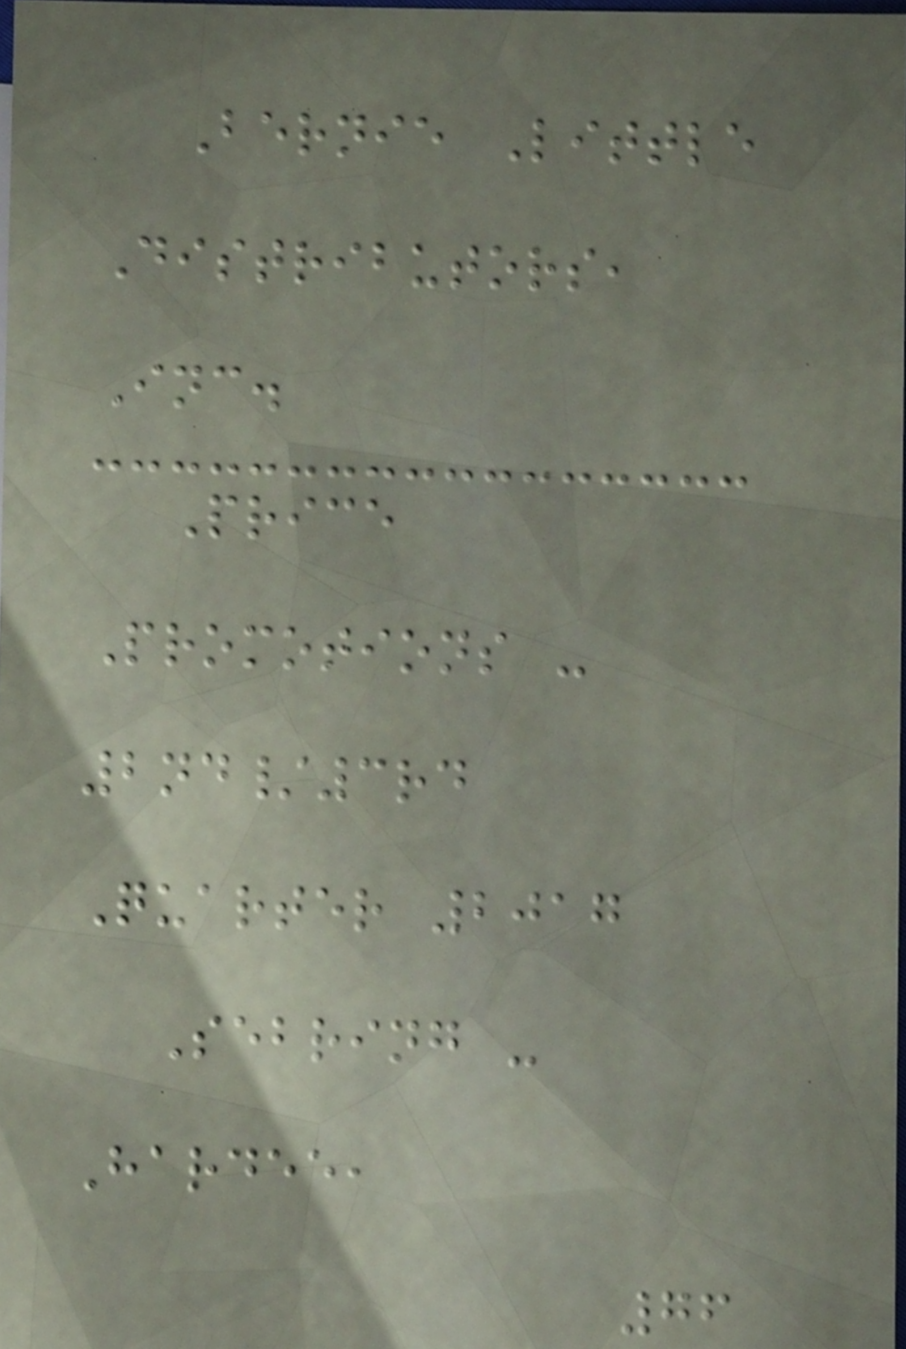Bernie Little
Distributors,
Inc.
Price
Promotions -
2nd/3rd
Quarter 2017
Sebring -
Hardee,
76
